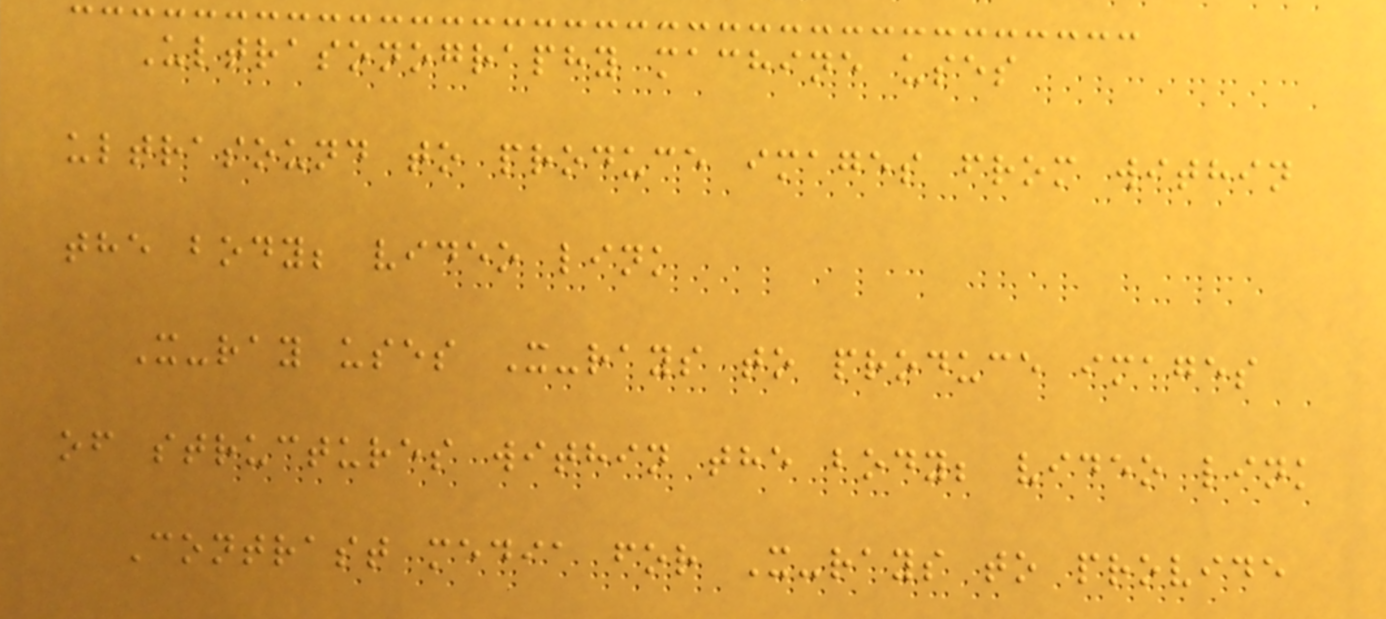Ultrasonography machine uses
ultrasound to produce images from within
the body; video link
X-ray uses X-rays to produce images
of structures within the body; video link
Contrast media for X-rays to provide
